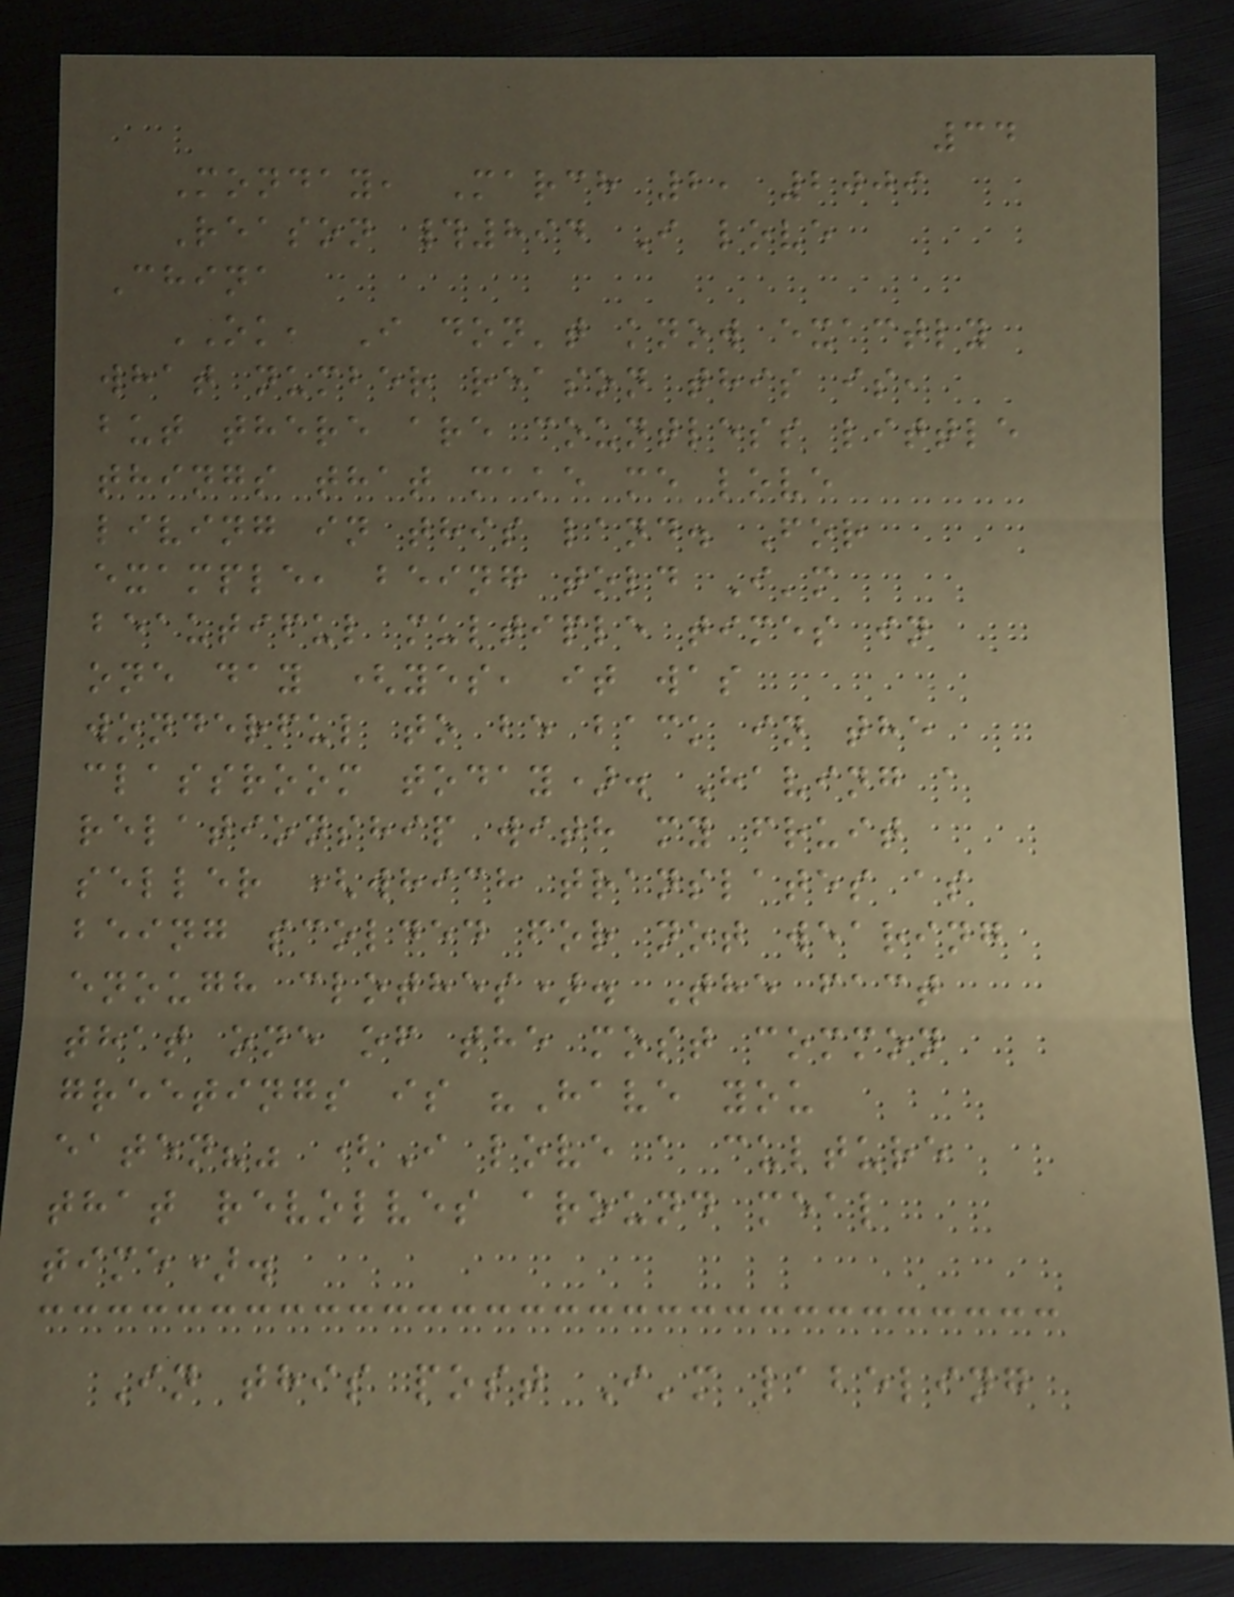34
Monday, March 2, 2009
Reason #894 I love
China
OK, I don't know exactly
what number reason this is,
but there are countless little
things that make me love
living in this land. For
example, being told I'm
beautiful multiple times in
one day (yes, it was
wonderful to be back in the
classroom today). Having a
relationship with my fruit
seller (which translates as
being scolded for not wearing
enough clothes). The fact
that one of the most common
greetings is "Have you
eaten?" (I love a culture
that revolves around meal
time).
In this post I'm labeling
